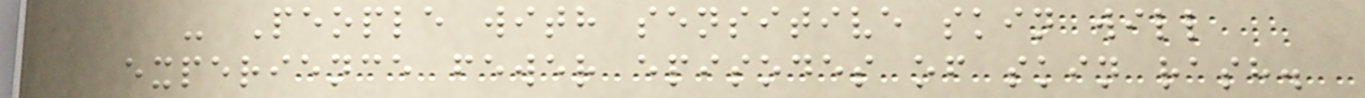- People with sensitive skin will
experience fewer episodes of skin rash.
